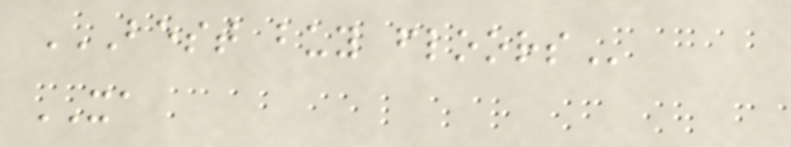BEST BUY FLOORS
XA
